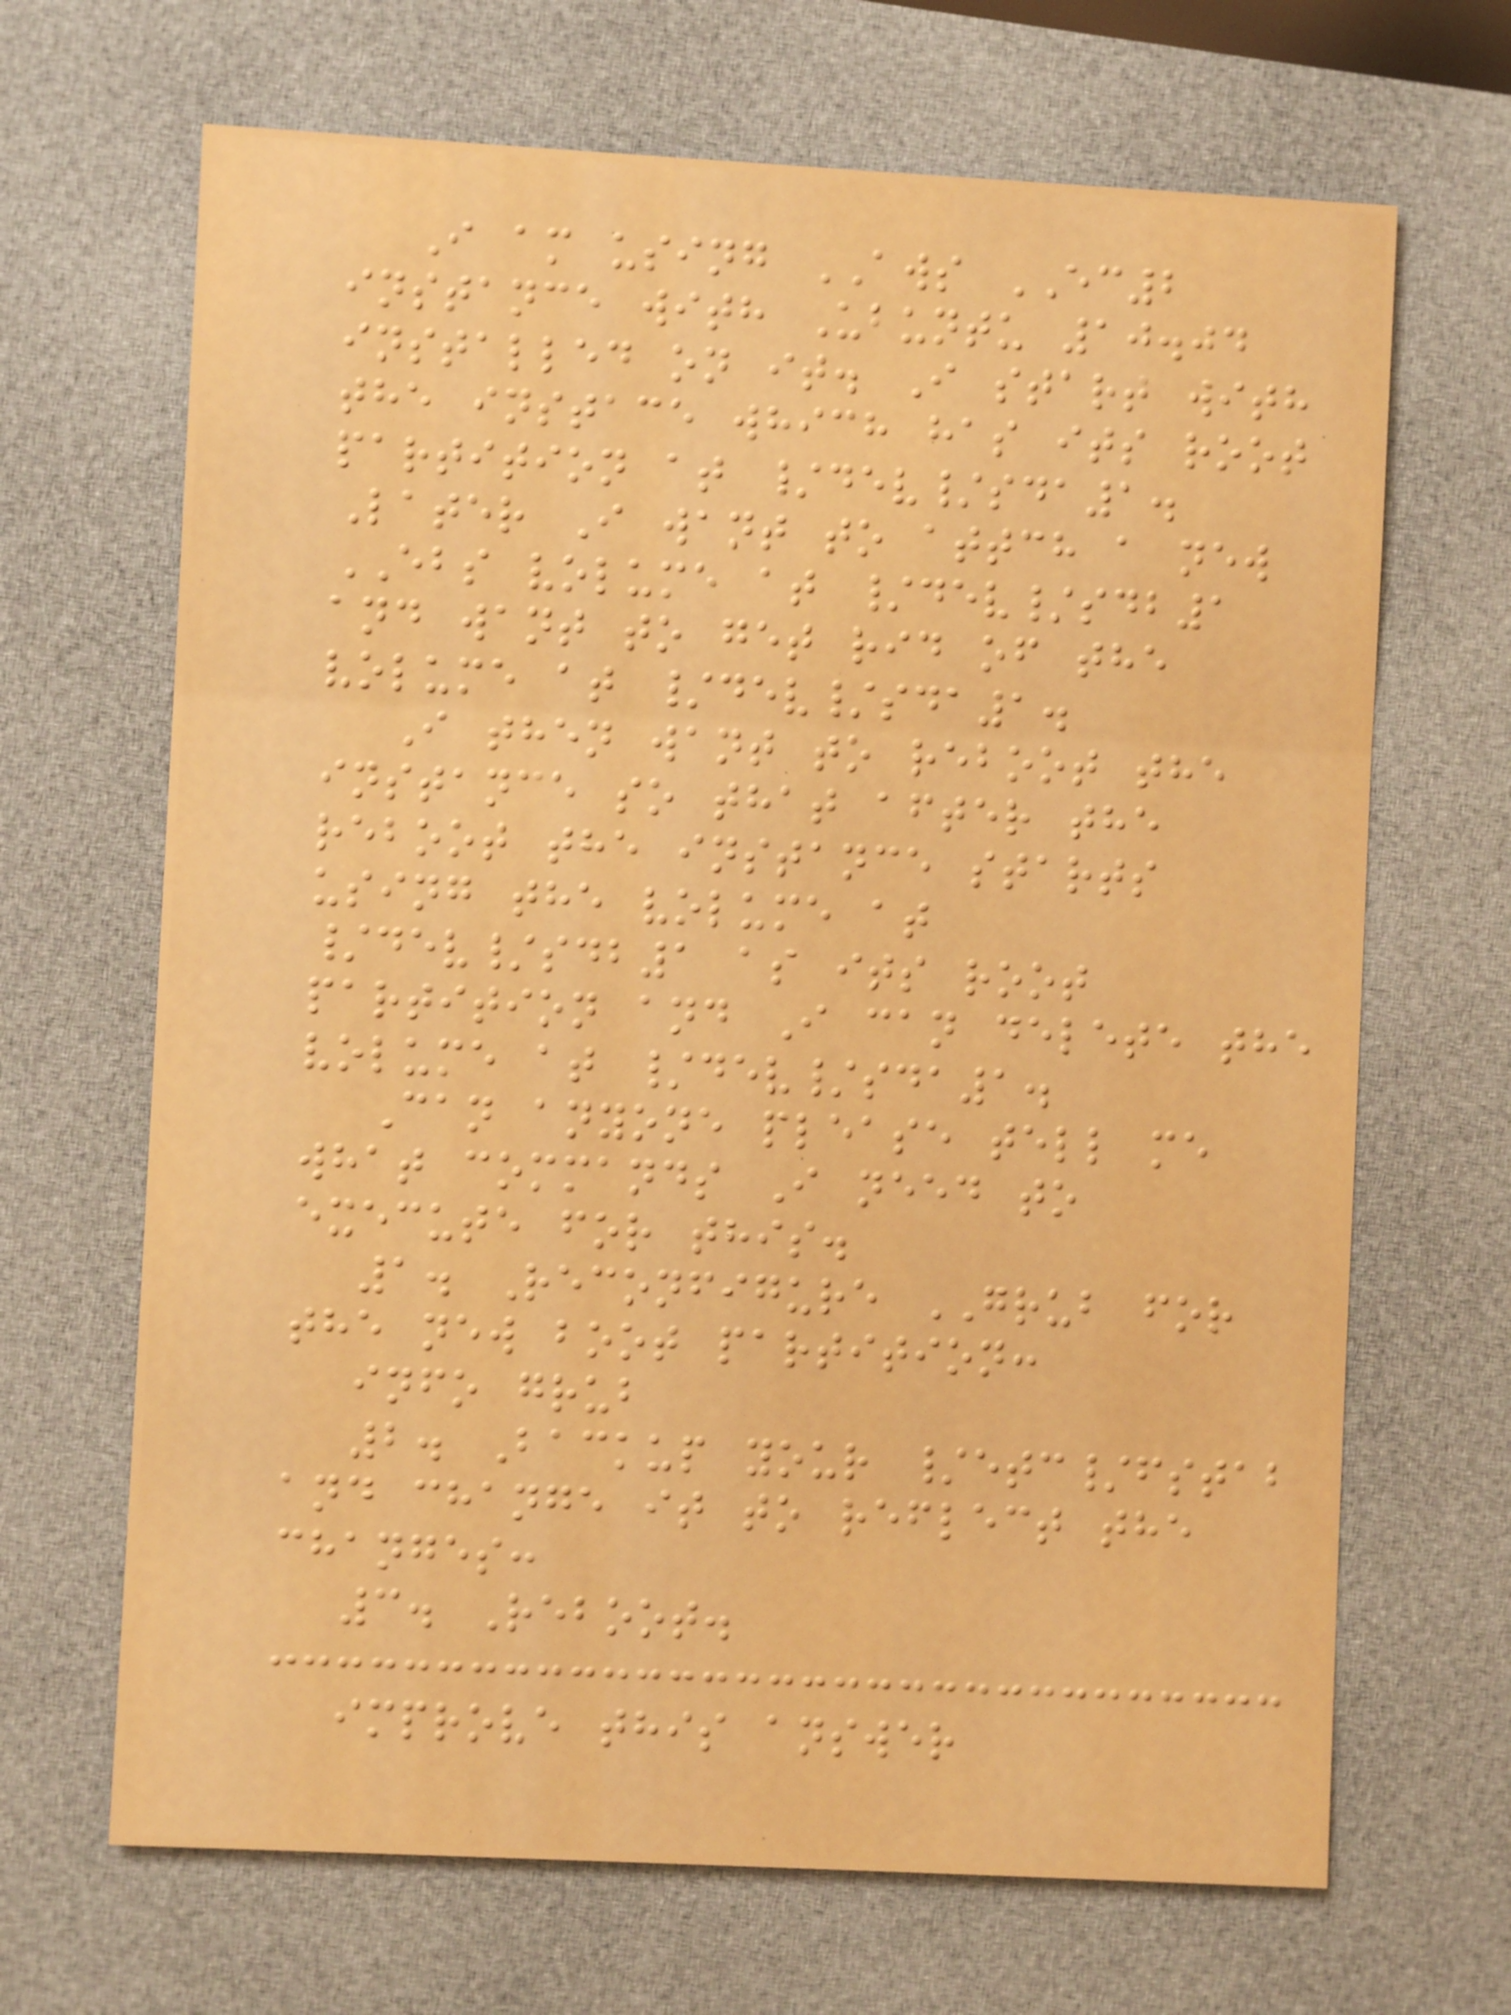I am using AWS EC2
instance with Ubuntu 10.04
installed on it. I start with
the instace which has its root
partition at /dev/sda1.
Later I want to attch a new
EBS volume at /dev/sdb1
and want to get rid of the
volume at /dev/sda1.
I then want to reboot the
instance so that after the
reboot the instance starts
using the volume at
/dev/sdb1 as its root
partition and I can delete the
volume at /dev/sda1.
Can anyone please tell me
what commands I need to
execute for this.
1. Reconfigure GRUB for
the new boot partition:
info grub
2. Backup your /etc/fstab
and change it to reflect the
changes:
3. Reboot.
improve this answer
